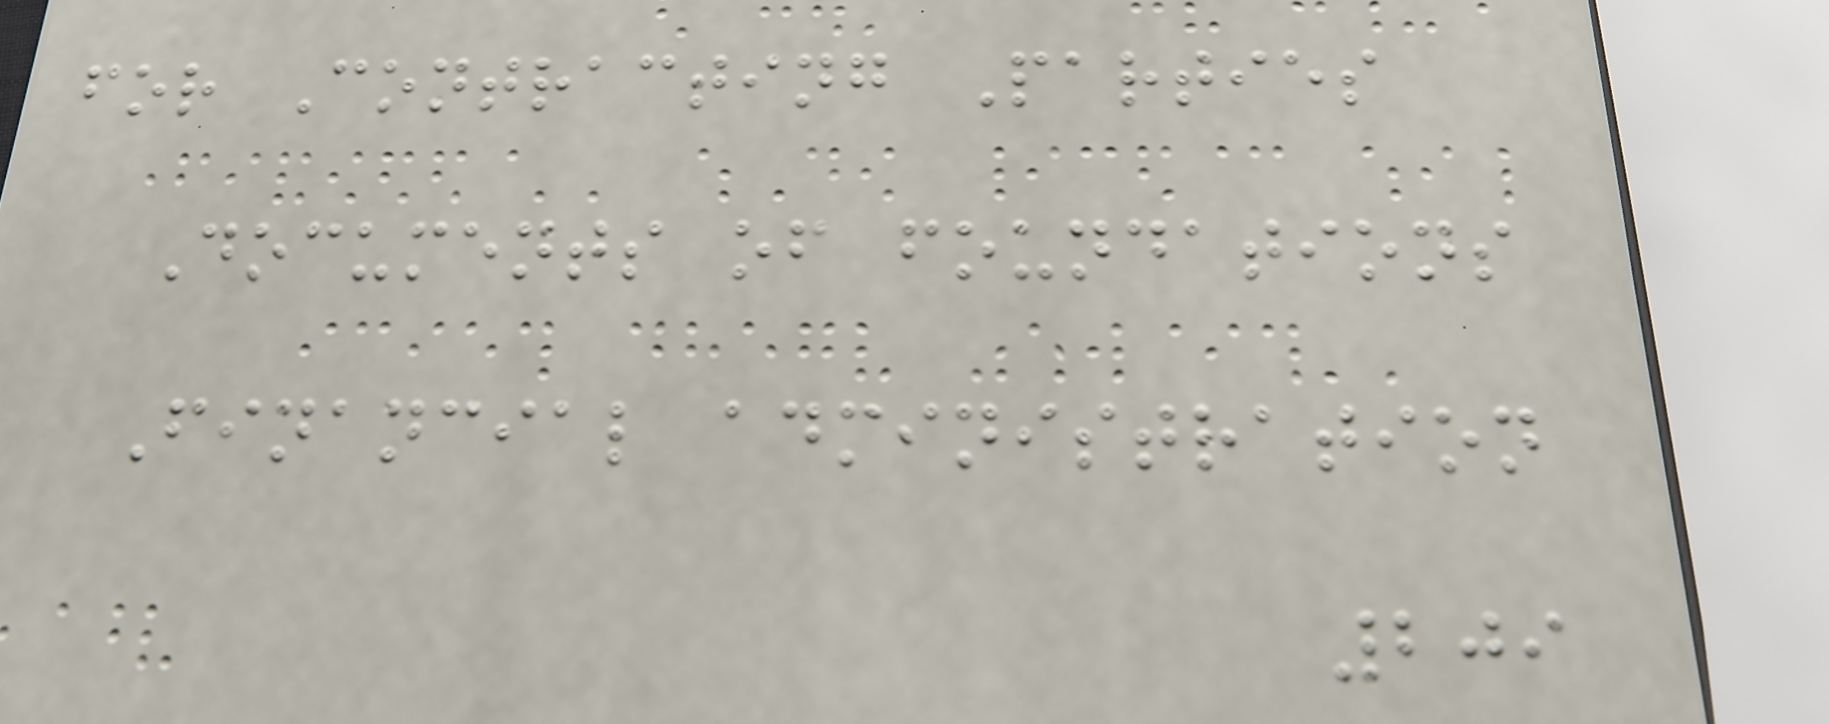for Contracting Parties
Documents of foundations
Financial administration
209
